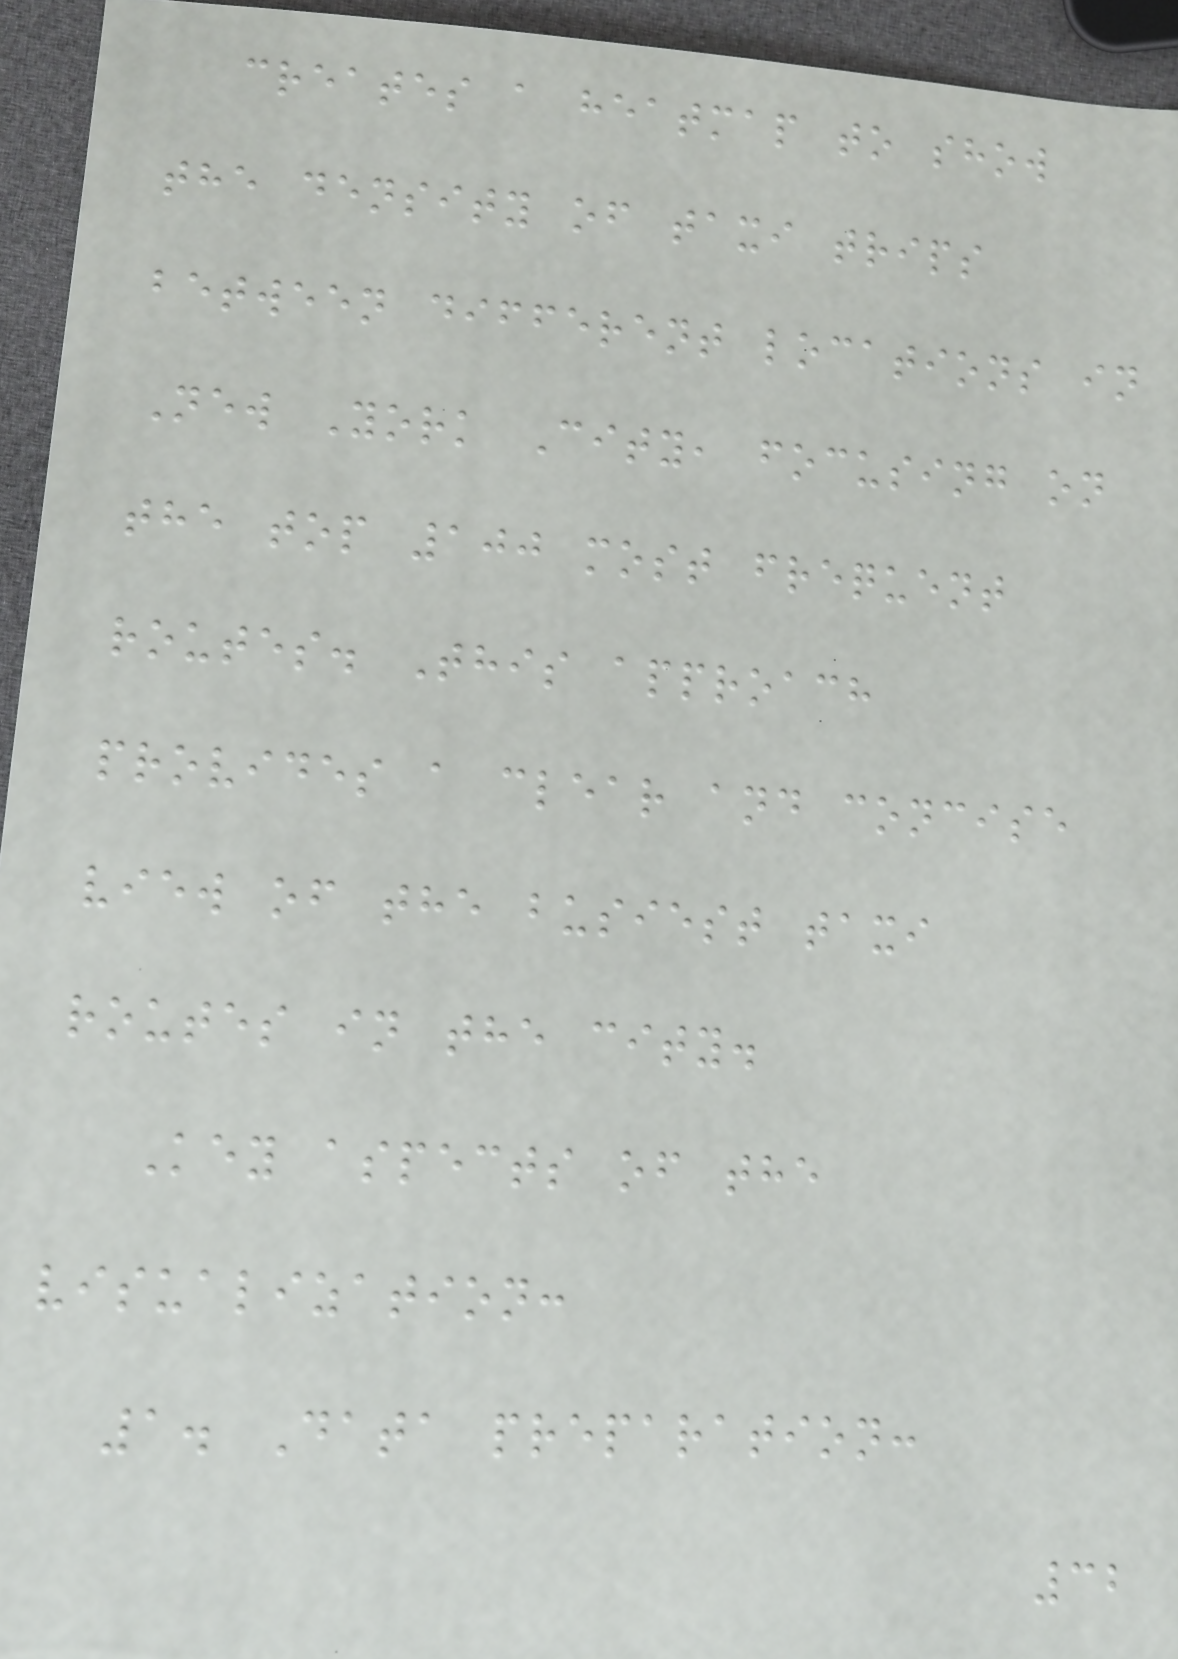creates a heatmap to show
the density of taxi trips
between different locations in
New York City, focusing on
the top 100 most frequent
routes. This approach
provides a clear and concise
view of the busiest taxi
routes in the city.
Key aspects of the
visualization:
1. Data preparation:
32
